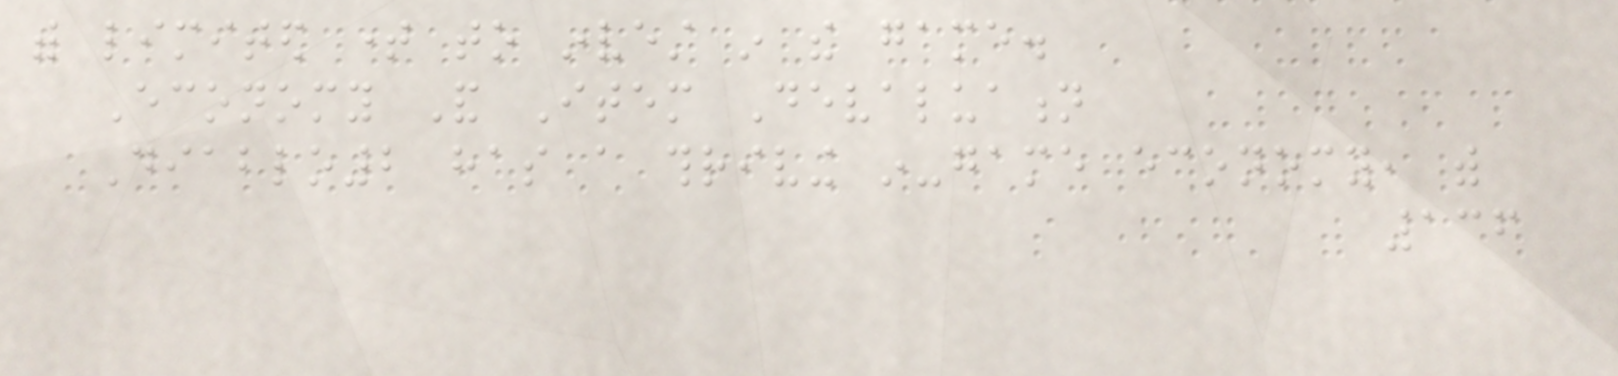with limited time to invest in the game.
Economy And Item Devaluation
Diablo2 has a thriving in-game economy, with
136
